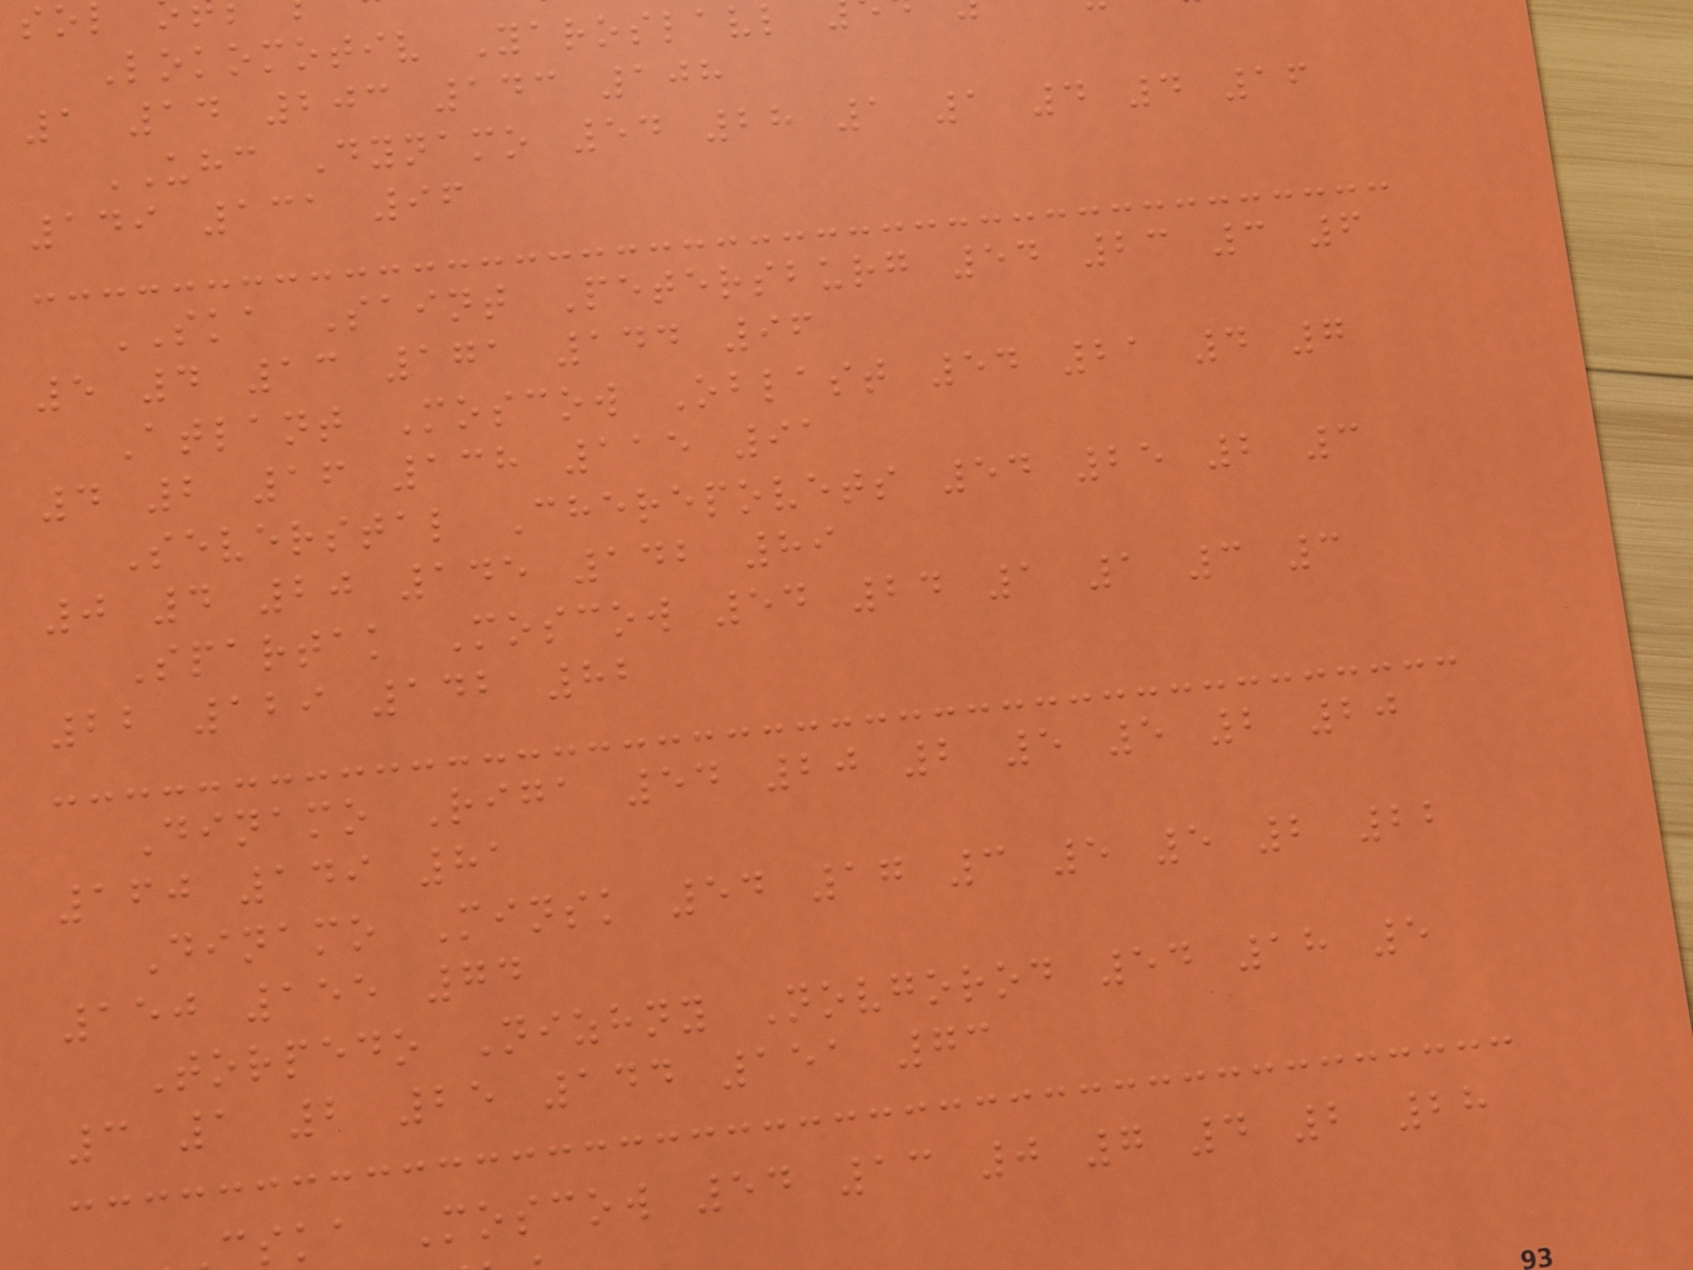Lokomotiv Yaroslavl
1 14 203 143 108
UHC Dynamo 54 28 1 1 4 4 16
149 131 96
SKA Saint Petersburg 54 23 3 6
5 4 13 171 144 96
Atlant Moscow Oblast 54 21 4 7
4 2 16 138 115 91
Severstal Cherepovets 54 25 2 3
0 4 20 145 142 89
Spartak Moscow 54 24 1 1 3 3
22 129 142 82
Dinamo Riga 54 20 2 5 5 2 20
160 149 81
Dinamo Minsk 54 17 3 5 5 2 22
150 155 74
Torpedo Nizhny Novgorod 54 18 5
3 1 2 25 144 151 73
ska Moscow 54 13 0 7 4 2 28
